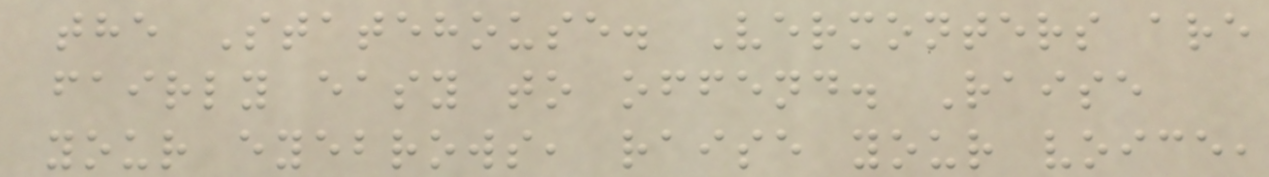the Statehouse. Vermonters are
fairly easy to offend. Raise
your eyebrows, raise your voice,
